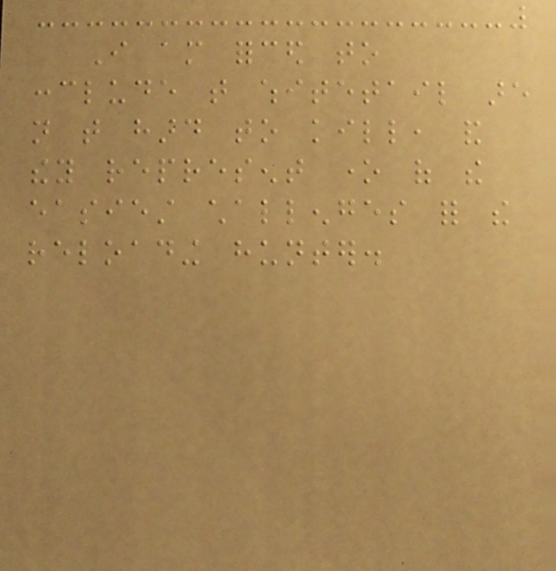I am forced to
conclude that whitetail are
not that hard to kill, and
they represent one of the
easiest challenges for the
reloading hunter.
